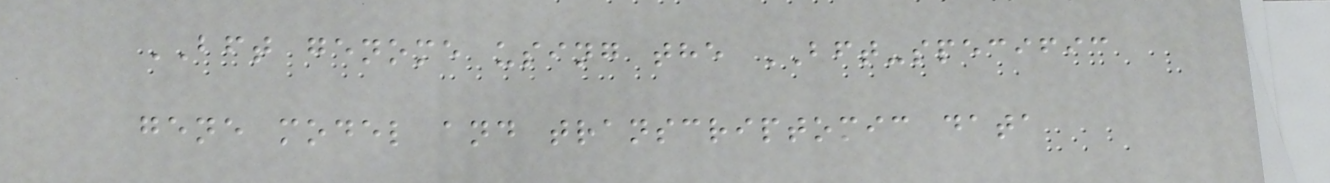BFT genome using the BFT-specific
gene model and transcriptomic data
